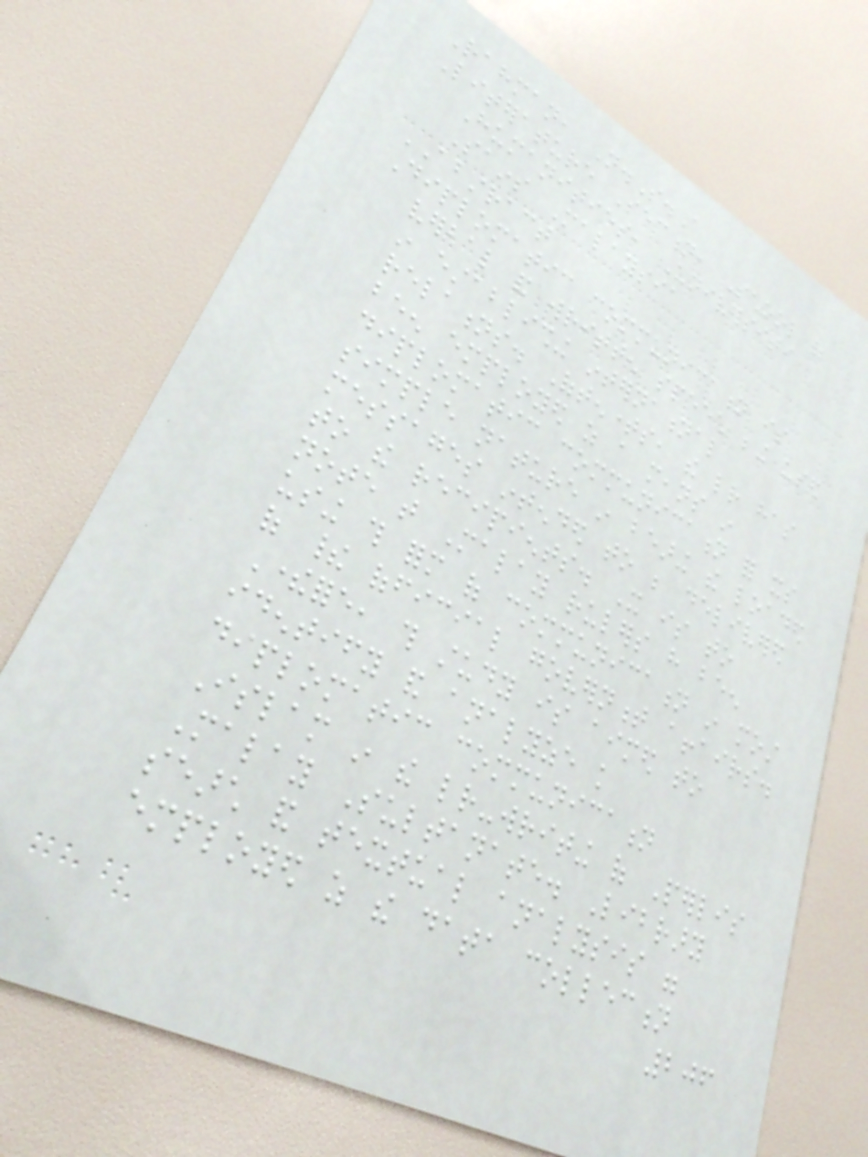Rahman, N.S.A
Literature Section, School of
Humanities, Universiti
Sains Malaysia
ABSTRACT
Diplomatic communication is
verbal and written speech being used
in establishing international
relations. Oftentimes, the letter has
been employed as a means in
diplomatic communication for its
simple nature in bearing the loaded
messages intended to be delivered
to the recipients. It is to
note that Malay rulers have been
using this form of communication in most
of their official government affairs.
Therefore, this study is aimed to
identify and analyze knowledge
diplomatic communication
Islam in the letter-writing of Perlis
Malay Sultanate. Library
search and textual analysis were
employed as the data collection
206
